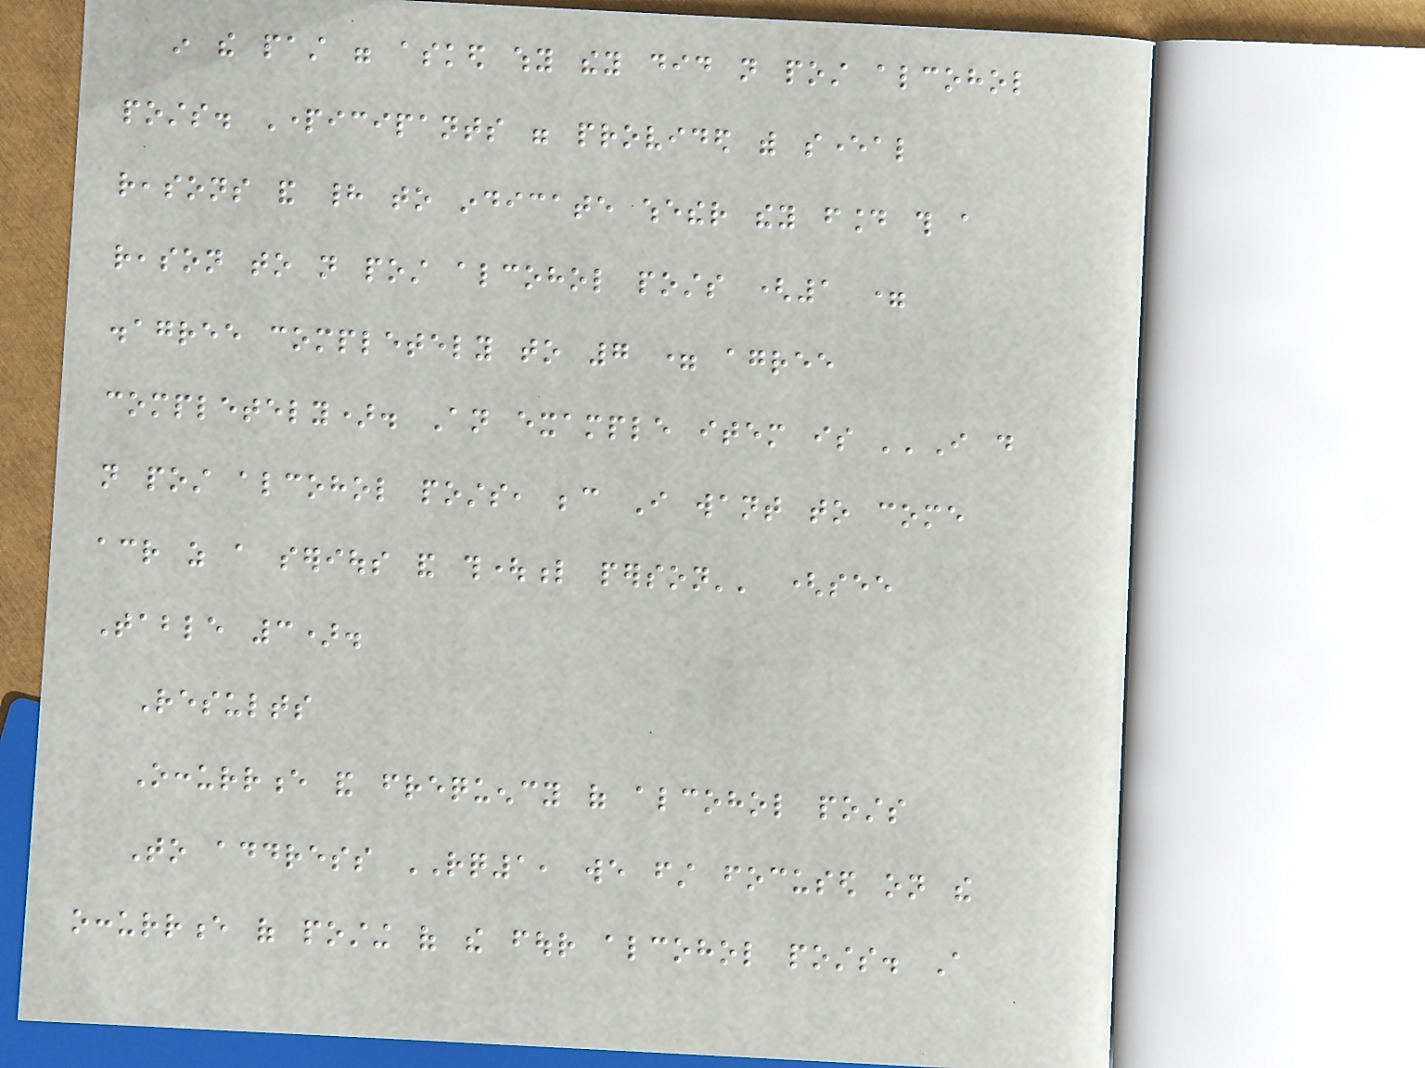in the past were asked why they did not post alcohol
posts. Participants were provided with several
reasons and had to indicate whether they found this a
reason to not post alcohol posts (1 =
disagree completely to 7 = agree
completely). An example item is ''I do
not post alcohol posts, because I want to come
across as a serious and thoughtful person'' (see
Table 3).
Results
Occurrence and frequency of alcohol posts
To address RQ1, we first focused on the
occurrence of posting of the four alcohol posts. A
